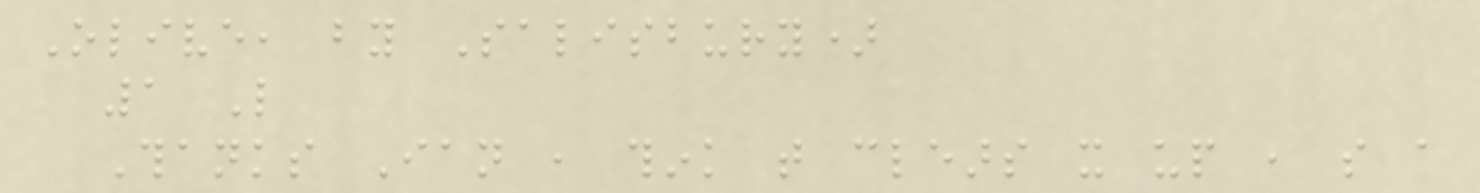Olive, by Salisbury)
1 Like
Thanks Ian , think that clears it up , so a
